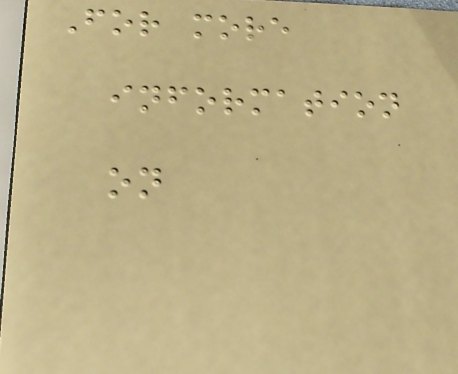For more
information
on
